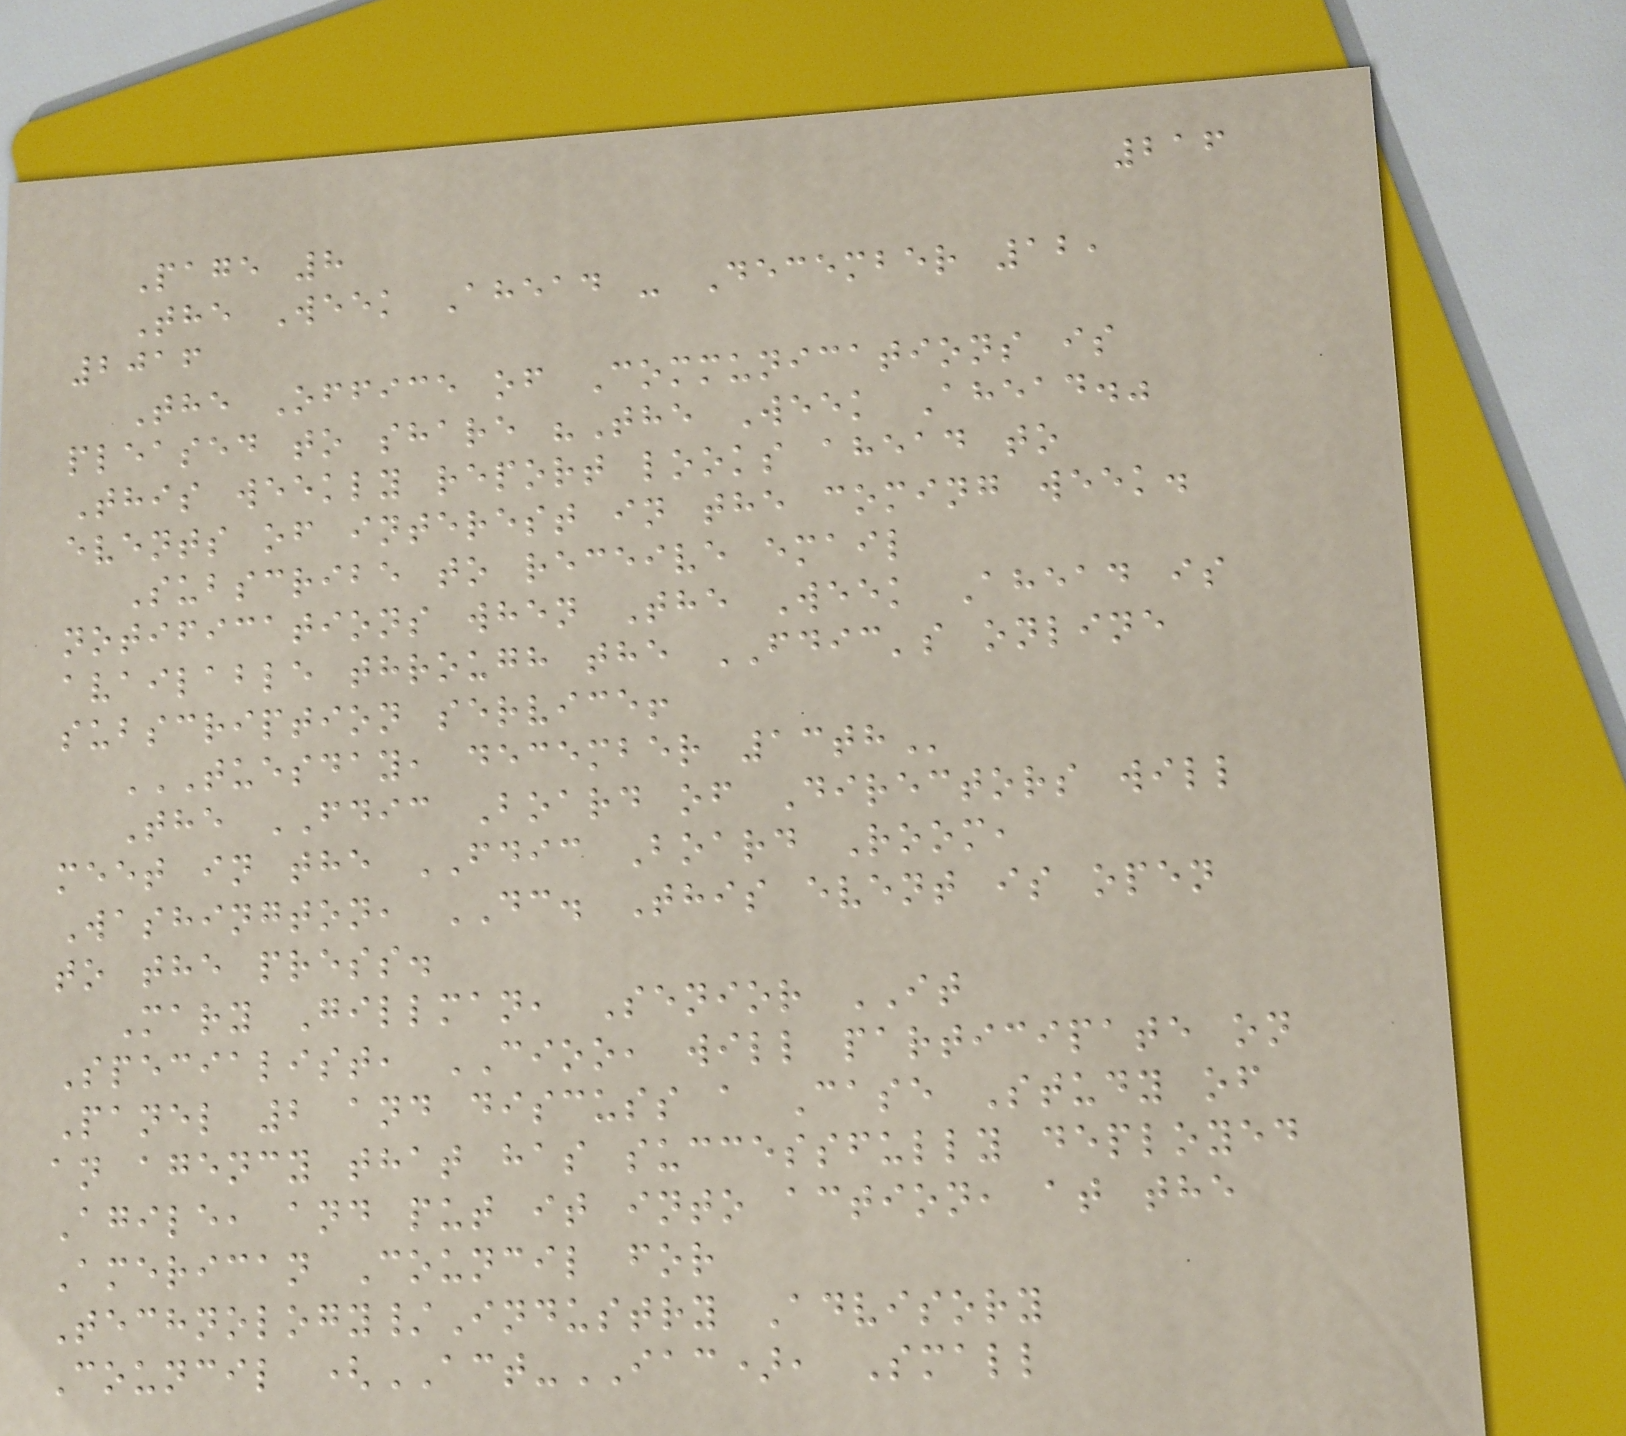216
Page 8
The Week Ahead - December 12,
2016
The Office of Communications is
pleased to share "The Week Ahead."
This weekly report looks ahead to
events of interest in the coming week.
Subscribe to receive email
notifications when The Week Ahead is
available through the FDIC's online
subscription service!
TUESDAY, DECEMBER 13TH
The FDIC Board of Directors will
meet in the FDIC Board Room,
Washington, DC. This event is open
to the press.
Mary Gillman, Senior IT
Specialist, CIOO, will participate on
Panel 2 and discuss a Case Study of
an agency that has successfully deployed
Agile, and put it into action, at the
American Council for
Technology/Industry Advisory
Council (ACT-IAC), Small
